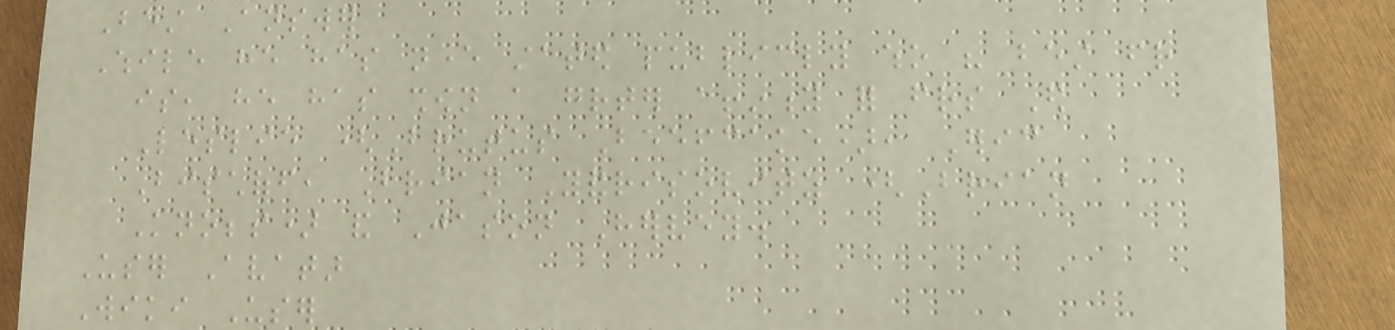Best Answer
While he has never stated publicly who his best friend
is, he has shown a greater affinity for friends Ed
Leslie (Brutus Beefcake), Eric
Bischoff, Brian Yandrisovitz (Brian
Knobbs) and Jason Hervey.
User Avatar
Wiki User
